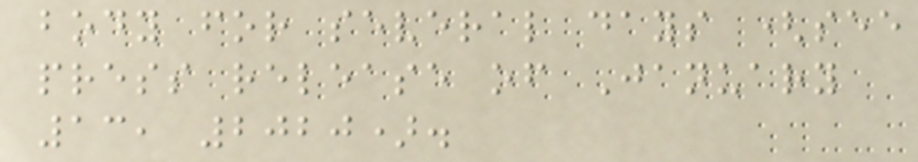body for several days (see
press release of January
13, 2020).
